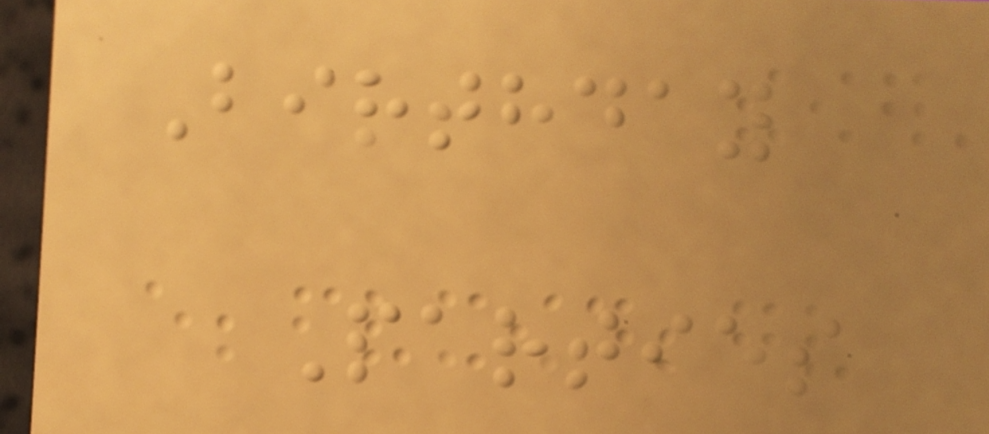Birthday
Parties
